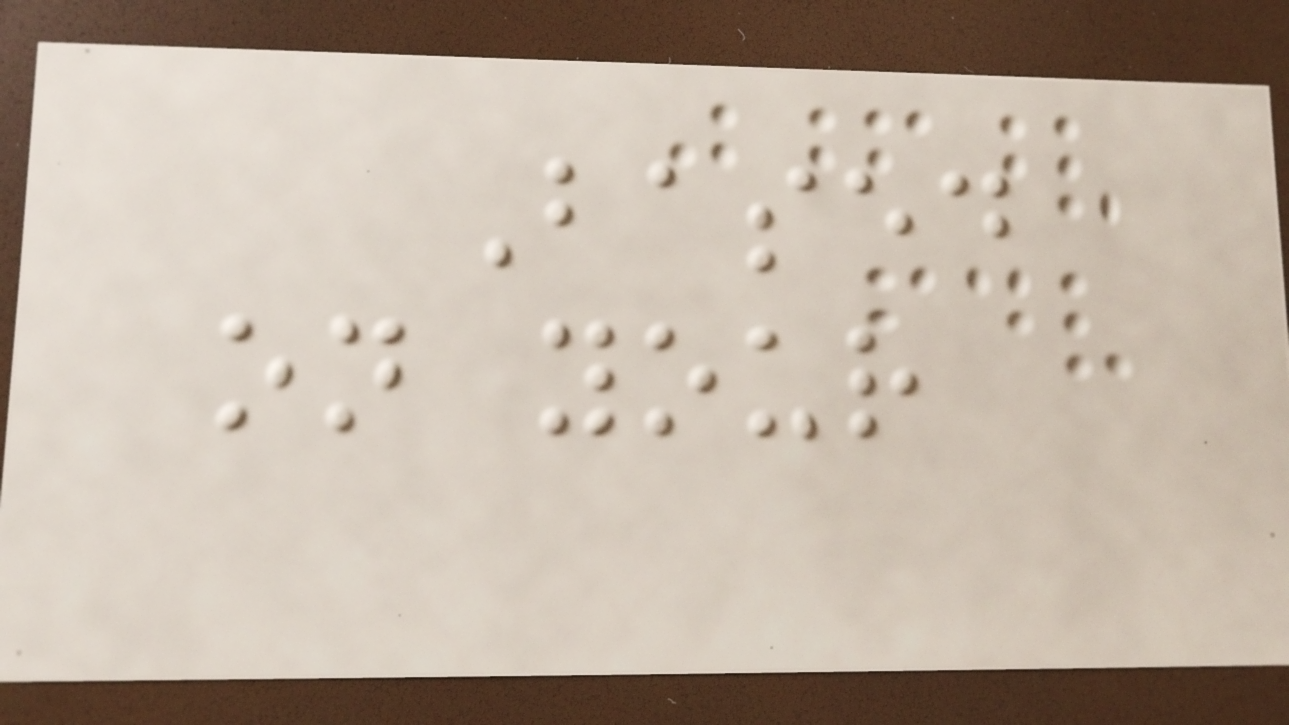Based
on your
